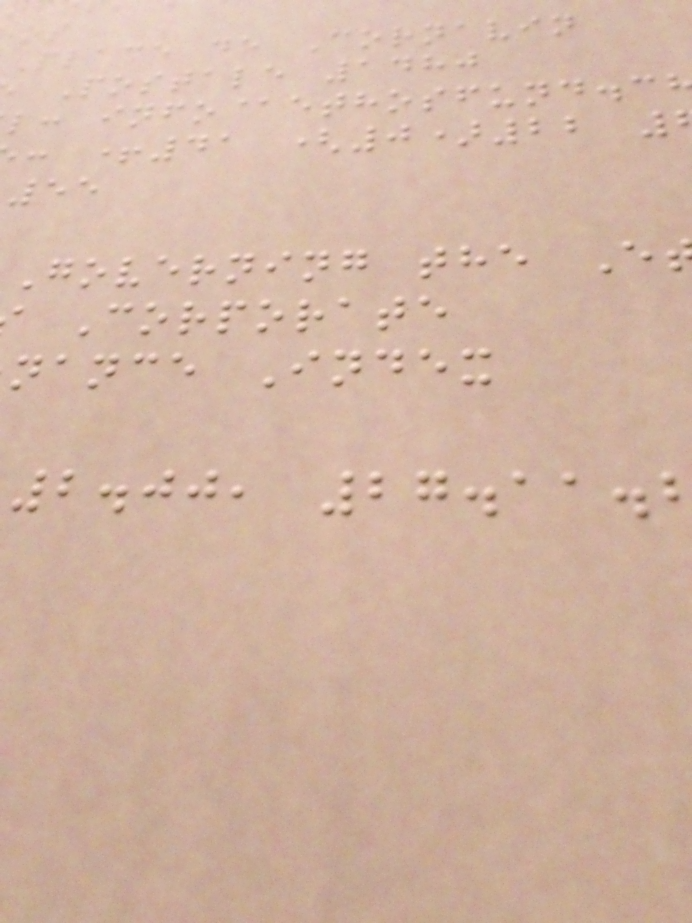Place de Cornavin
Postale 1480
l: info@ethosfund.c
: +41 (0)22
Governing the E
Corporate
nance Index
2.00, 27.11.
